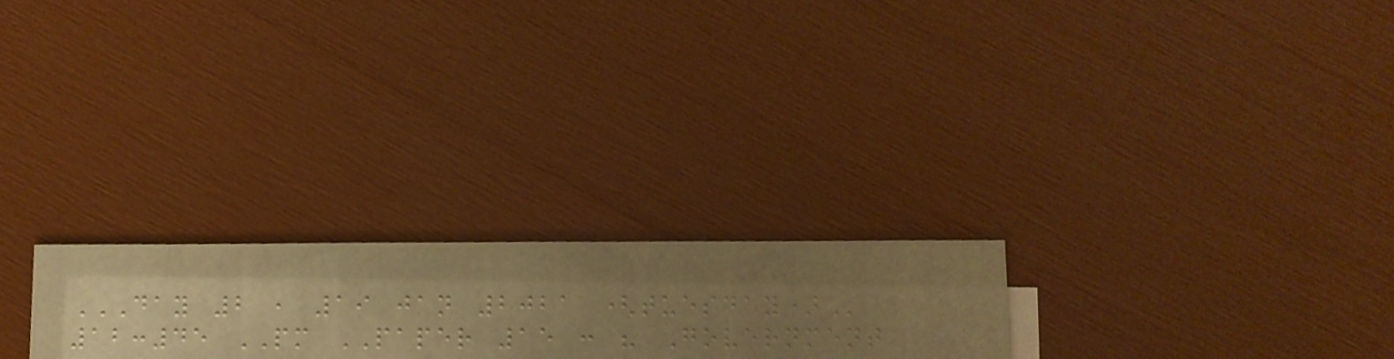DAY 2 , 19 JAN 2021 (TUESDAY)
12:45 PM PAPER 15 : " Government
